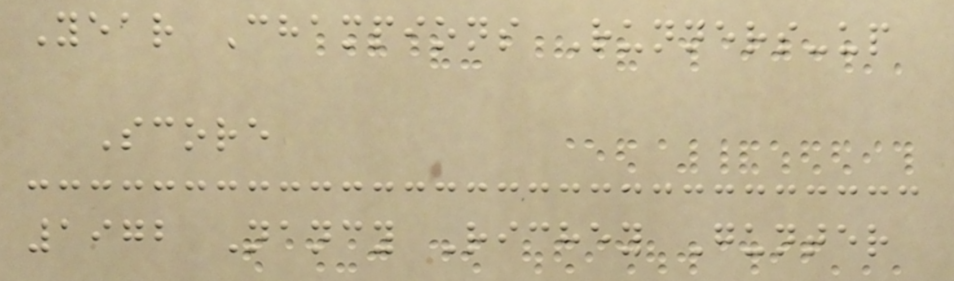Year Champions Runners-up
Score
1972 Nancy Richey Gunter
